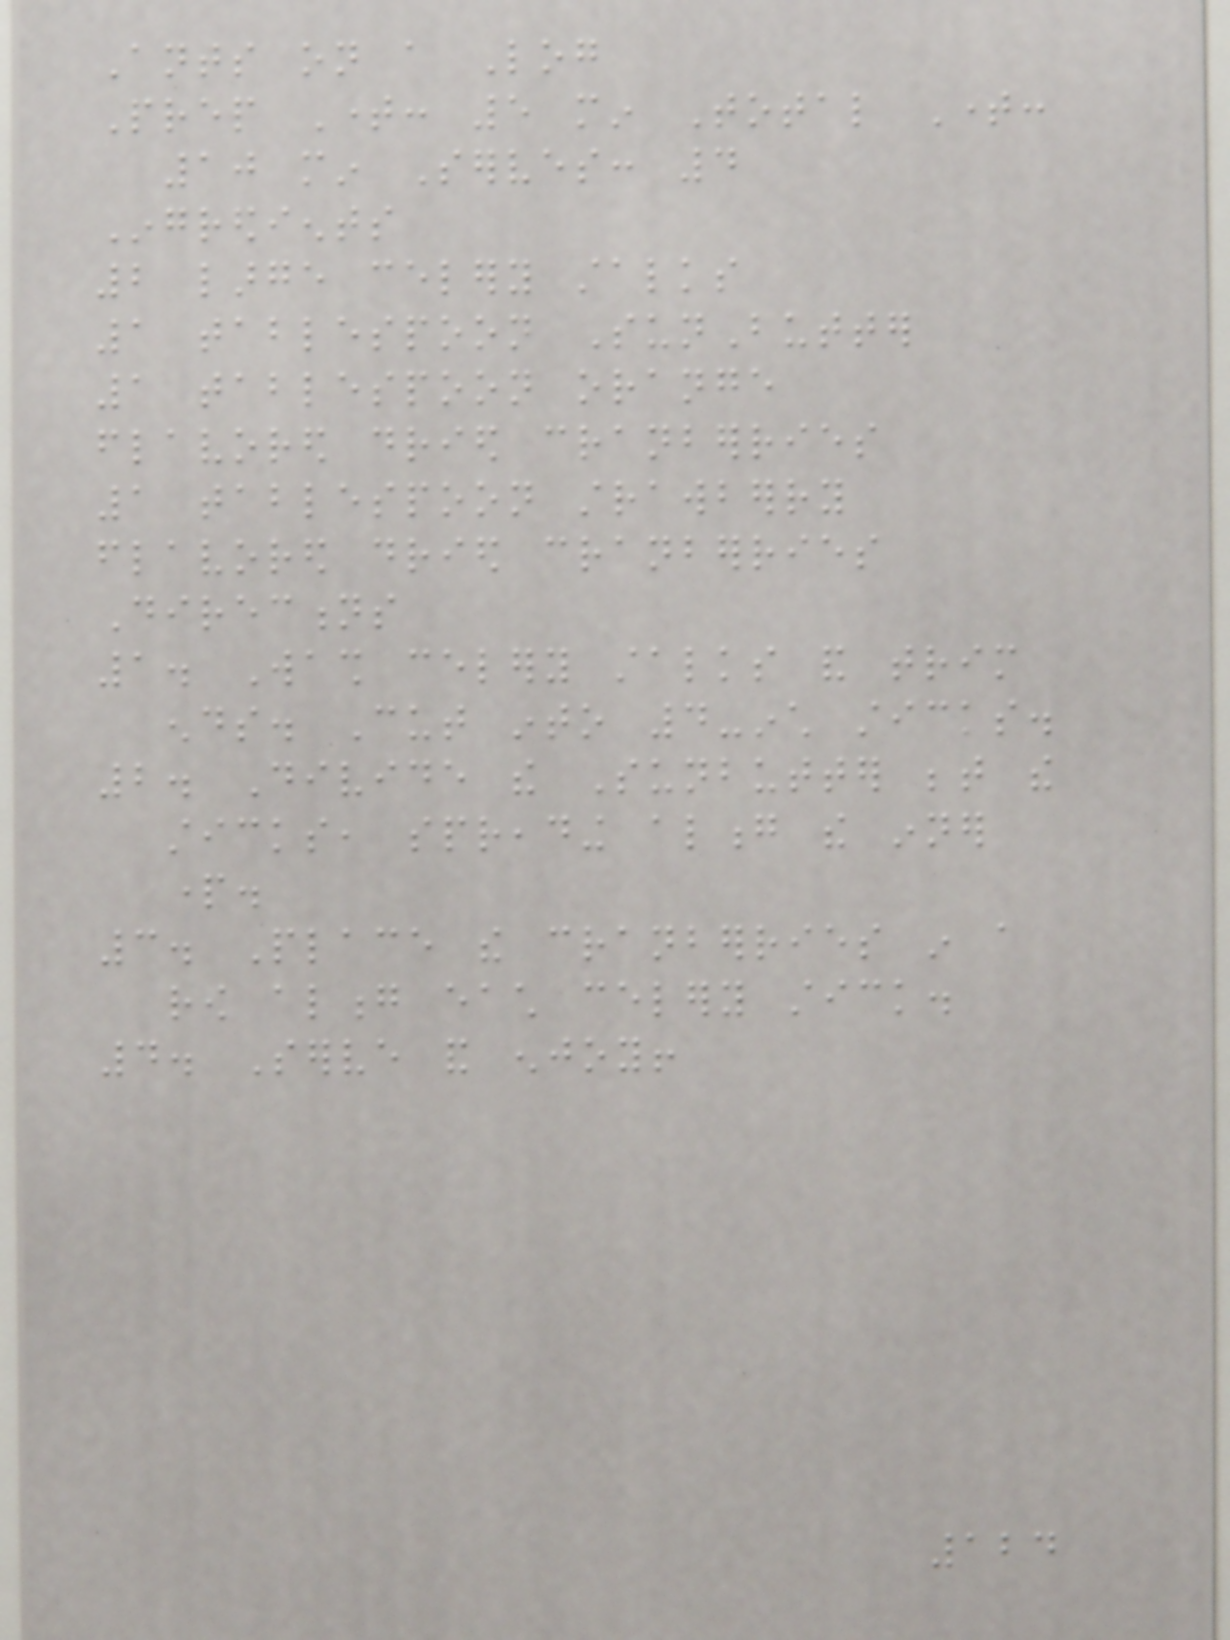Ants on a Log
Prep Time: 5 min Total Time:
10 min Serves: 4
Ingredients
2 large celery stalks
1 tablespoon SunButter
1 tablespoon orange
flavored dried cranberries
1 tablespoon strawberry
flavored dried cranberries
Directions
1. Wash celery stalks and trim
ends. Cut into 4-inch sticks.
2. Divide the Sunbutter between the
sticks, spreading along the inner
part.
3. Place the cranberries in a
row along each celery stick.
4. Serve and enjoy!
124
